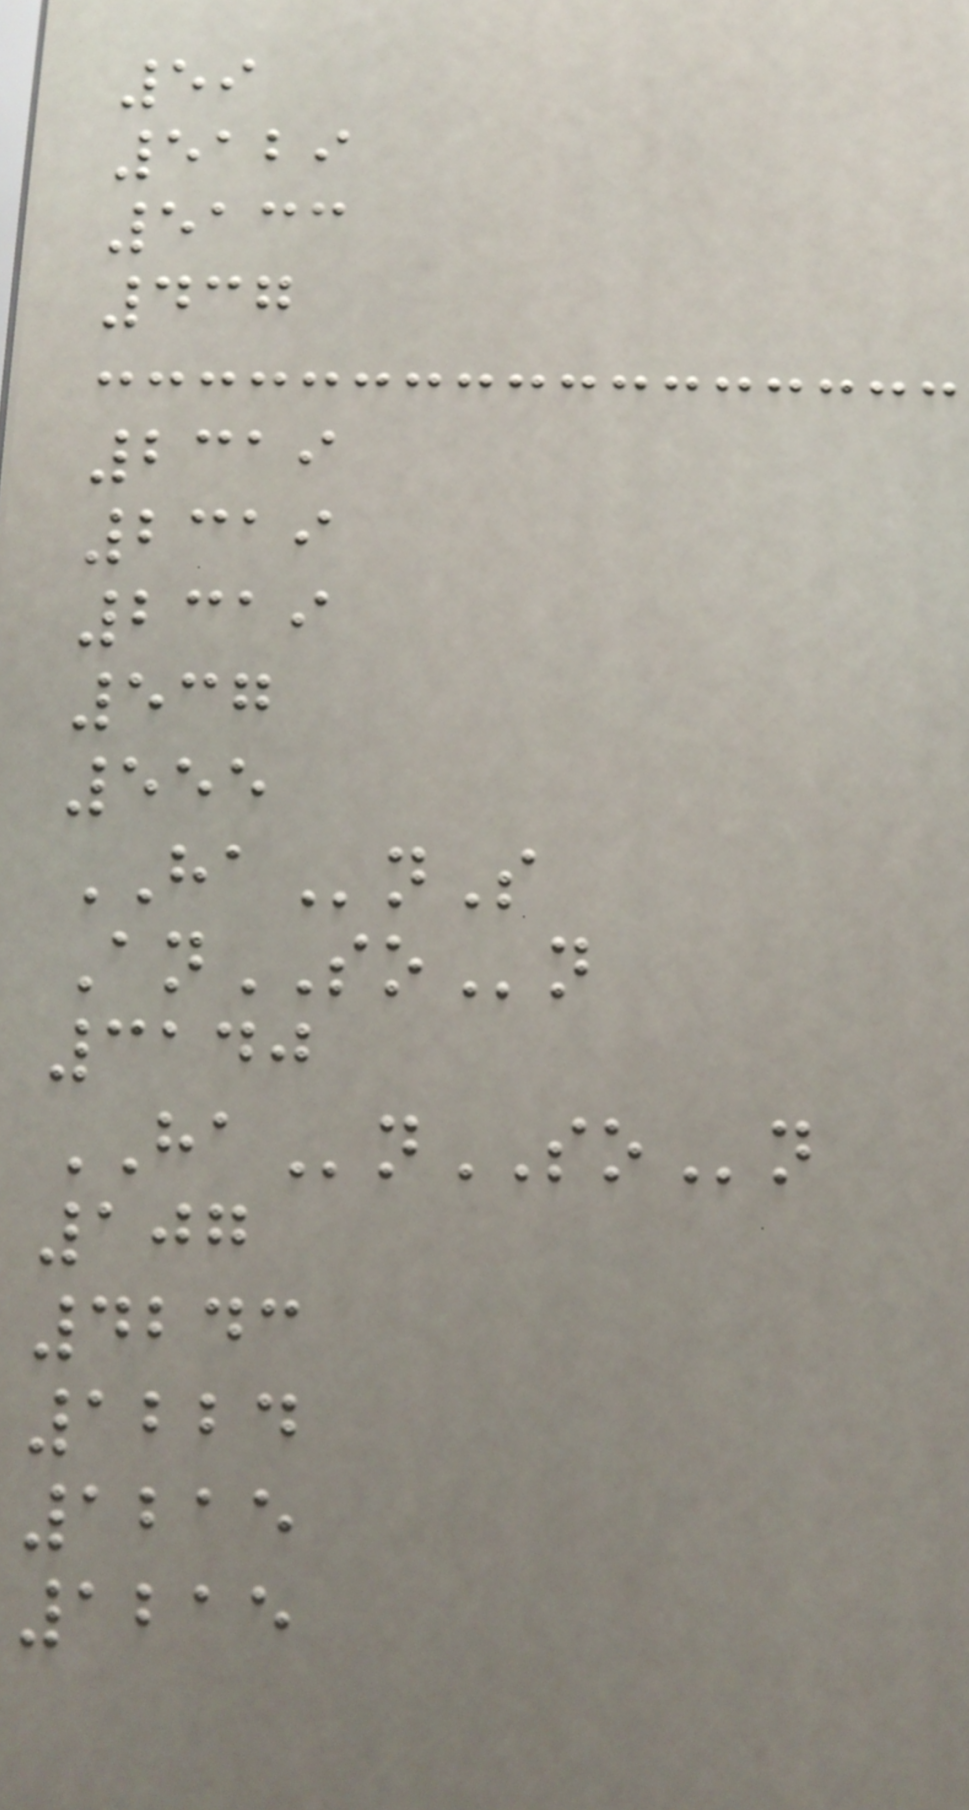59
5129
5133
437
2319
2319
2319
537
555
HAnS
AnSOn
3140
HAnSOn
107
4243
1224
1215
1215
